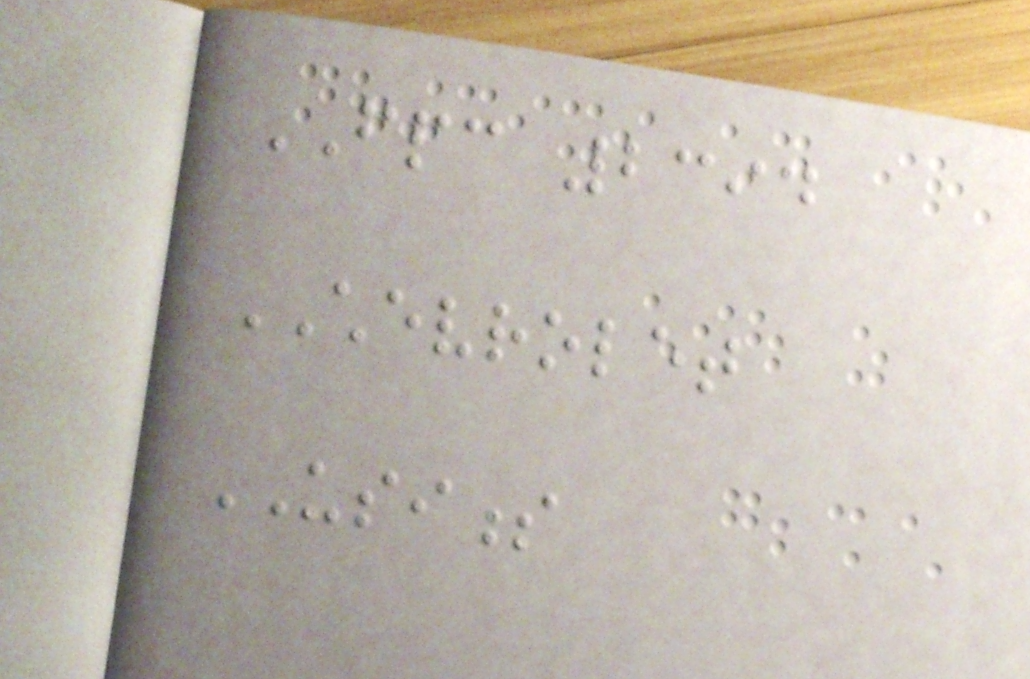FPC 2394
CHEVROLET
USINESS
